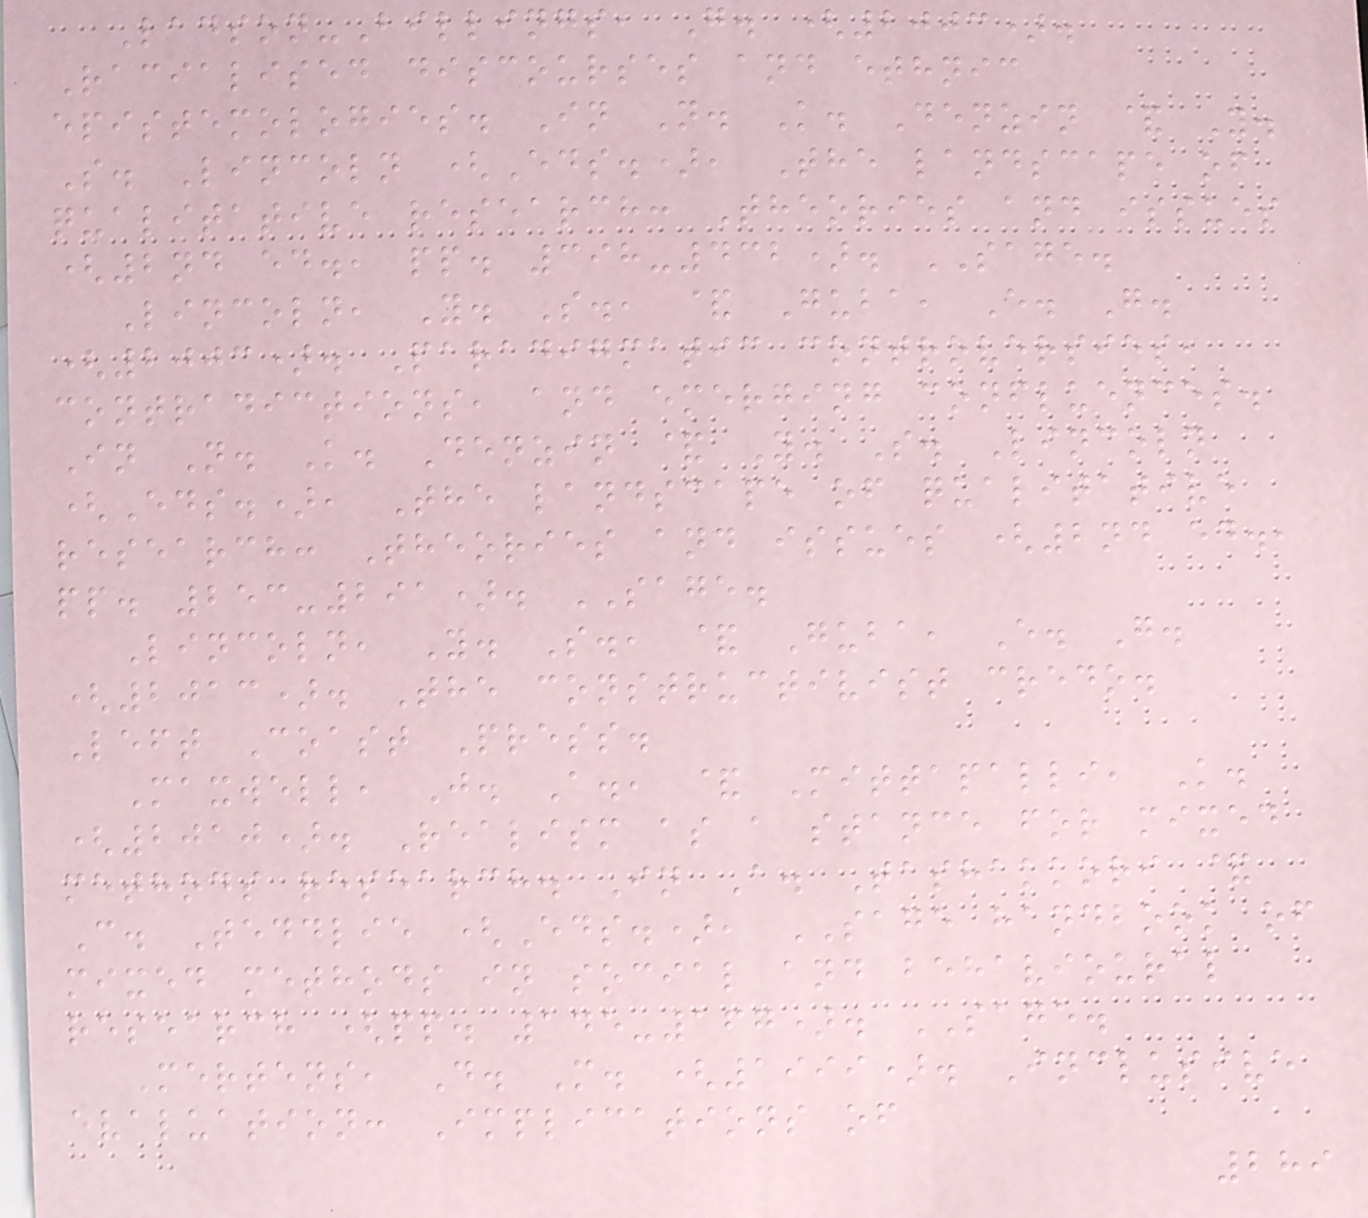Ladson-Billings, G. (2003).
Racialised discourses and ethnic
epistemologies. In N. K. Denzin & Y.
S. Lincoln (Eds.), The landscape of
qualitative research: Theories and issues
(2nd ed., pp. 398-432). SAGE.
Lincoln, Y. S., & Guba, E. G.
(2003). Paradigmatic controversies,
contradictions, and emerging confluences.
In N. K. Denzin & Y. S. Lincoln
(Eds.), The landscape of qualitative
research: Theories and issues (2nd ed.,
pp. 253-291). SAGE.
Lincoln, Y. S., & Guba, E. G.
(2013). The constructivist credo.
Left Coast Press.
Maxwell, J. A., & Mittapalli, K.
(2010). Realism as a stance for mixed
methods research. In A. Tashakkori &
C. Teddlie (Eds.), SAGE handbook of
mixed methods in social and behavioural
research (pp. 145-167). SAGE.
Mertens, D. M. (1999). Inclusive
evaluation: Implications of
289
